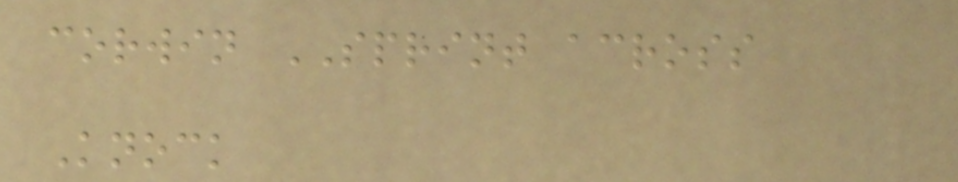corwin SPRINT across
Knock
